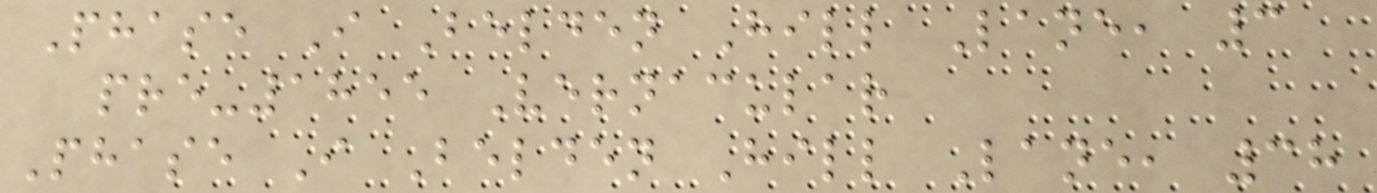Phase I Belden Hill Lane, 3
pre-1855 Vernacular
Phase I Belden Hill Lane, 38
